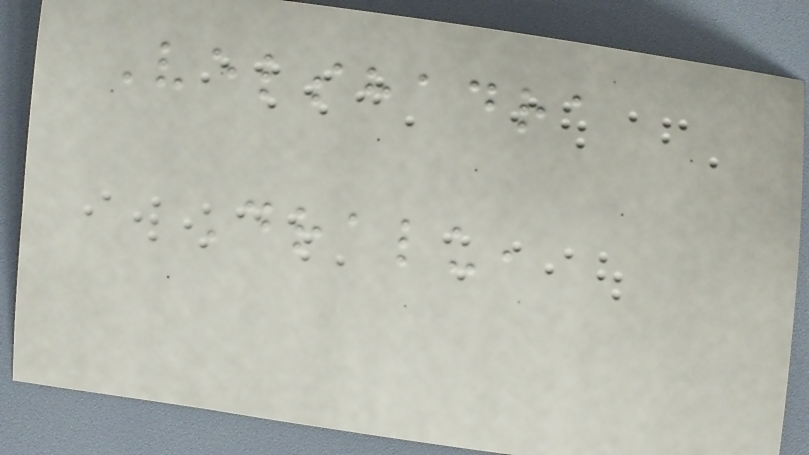Velshadra
Dralu,
